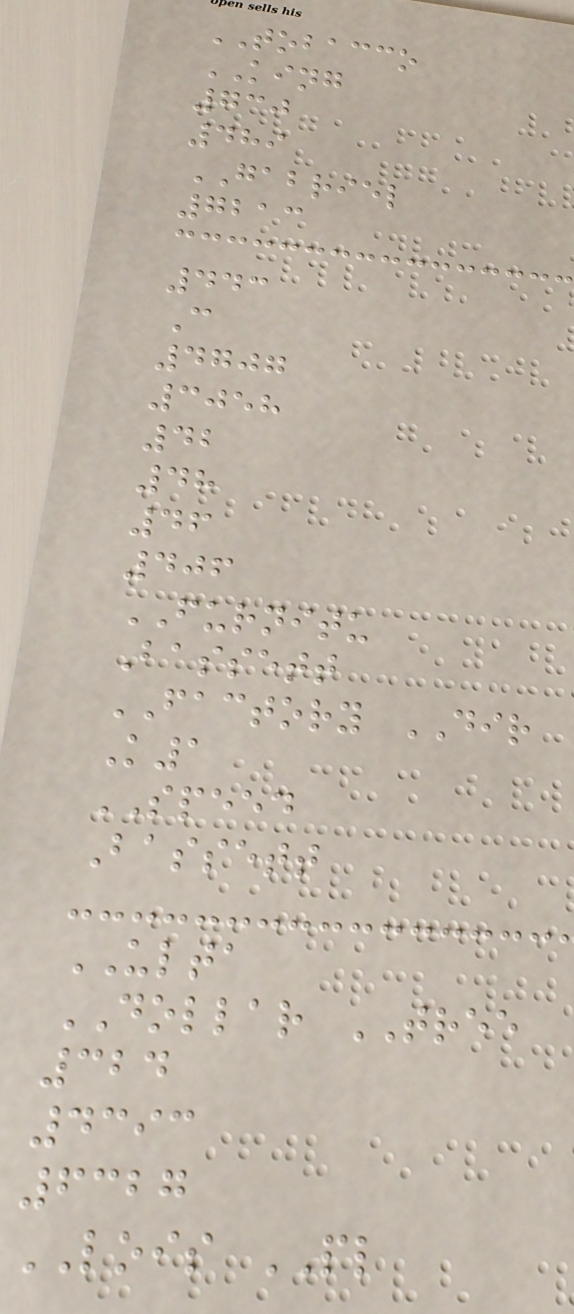TOBACCO
KING
730
489
GABRIEL
7213
443
C
4707
3058
42
48
46
406
FURNITU
Bassett
FACTORY DIR
K1
SPEED
Bassett
ULTA
DOLLAR TREE
324
4393
6327
LOIS PL
